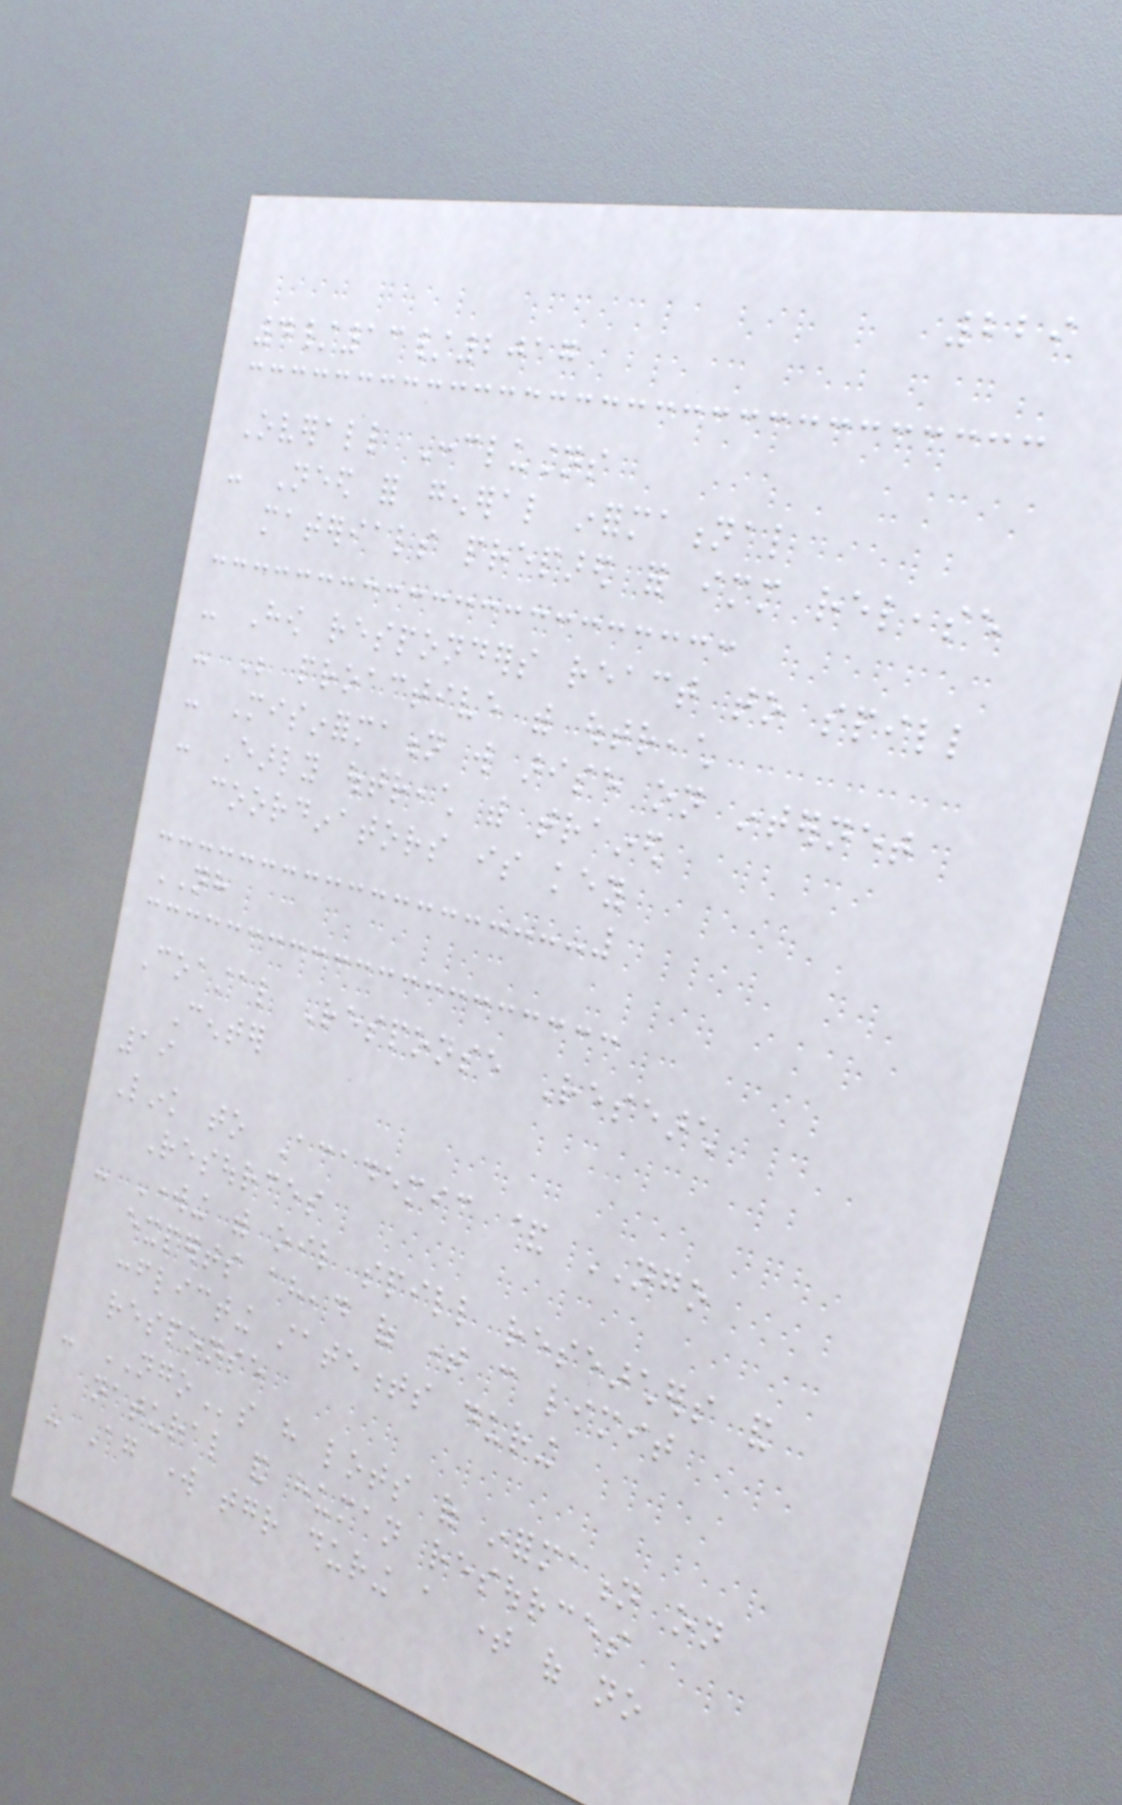229
4/13/2017
Overall Conclusions
- Need for general informational
materials prepared for immediate release
- How responders react to spill
- Be proactive with outreach
- Misinformation will arise on internet
- Early outreach with trained
coordinators is key
NH
Coastal Response Research
Center
19
Link to Academic & NGO
Resources
- Working with oil spill researchers and
experts ahead of time can limit
conflicting statements during
response
- NGOs have lots of information on
natural and human resources
- Again work together during a time of no
